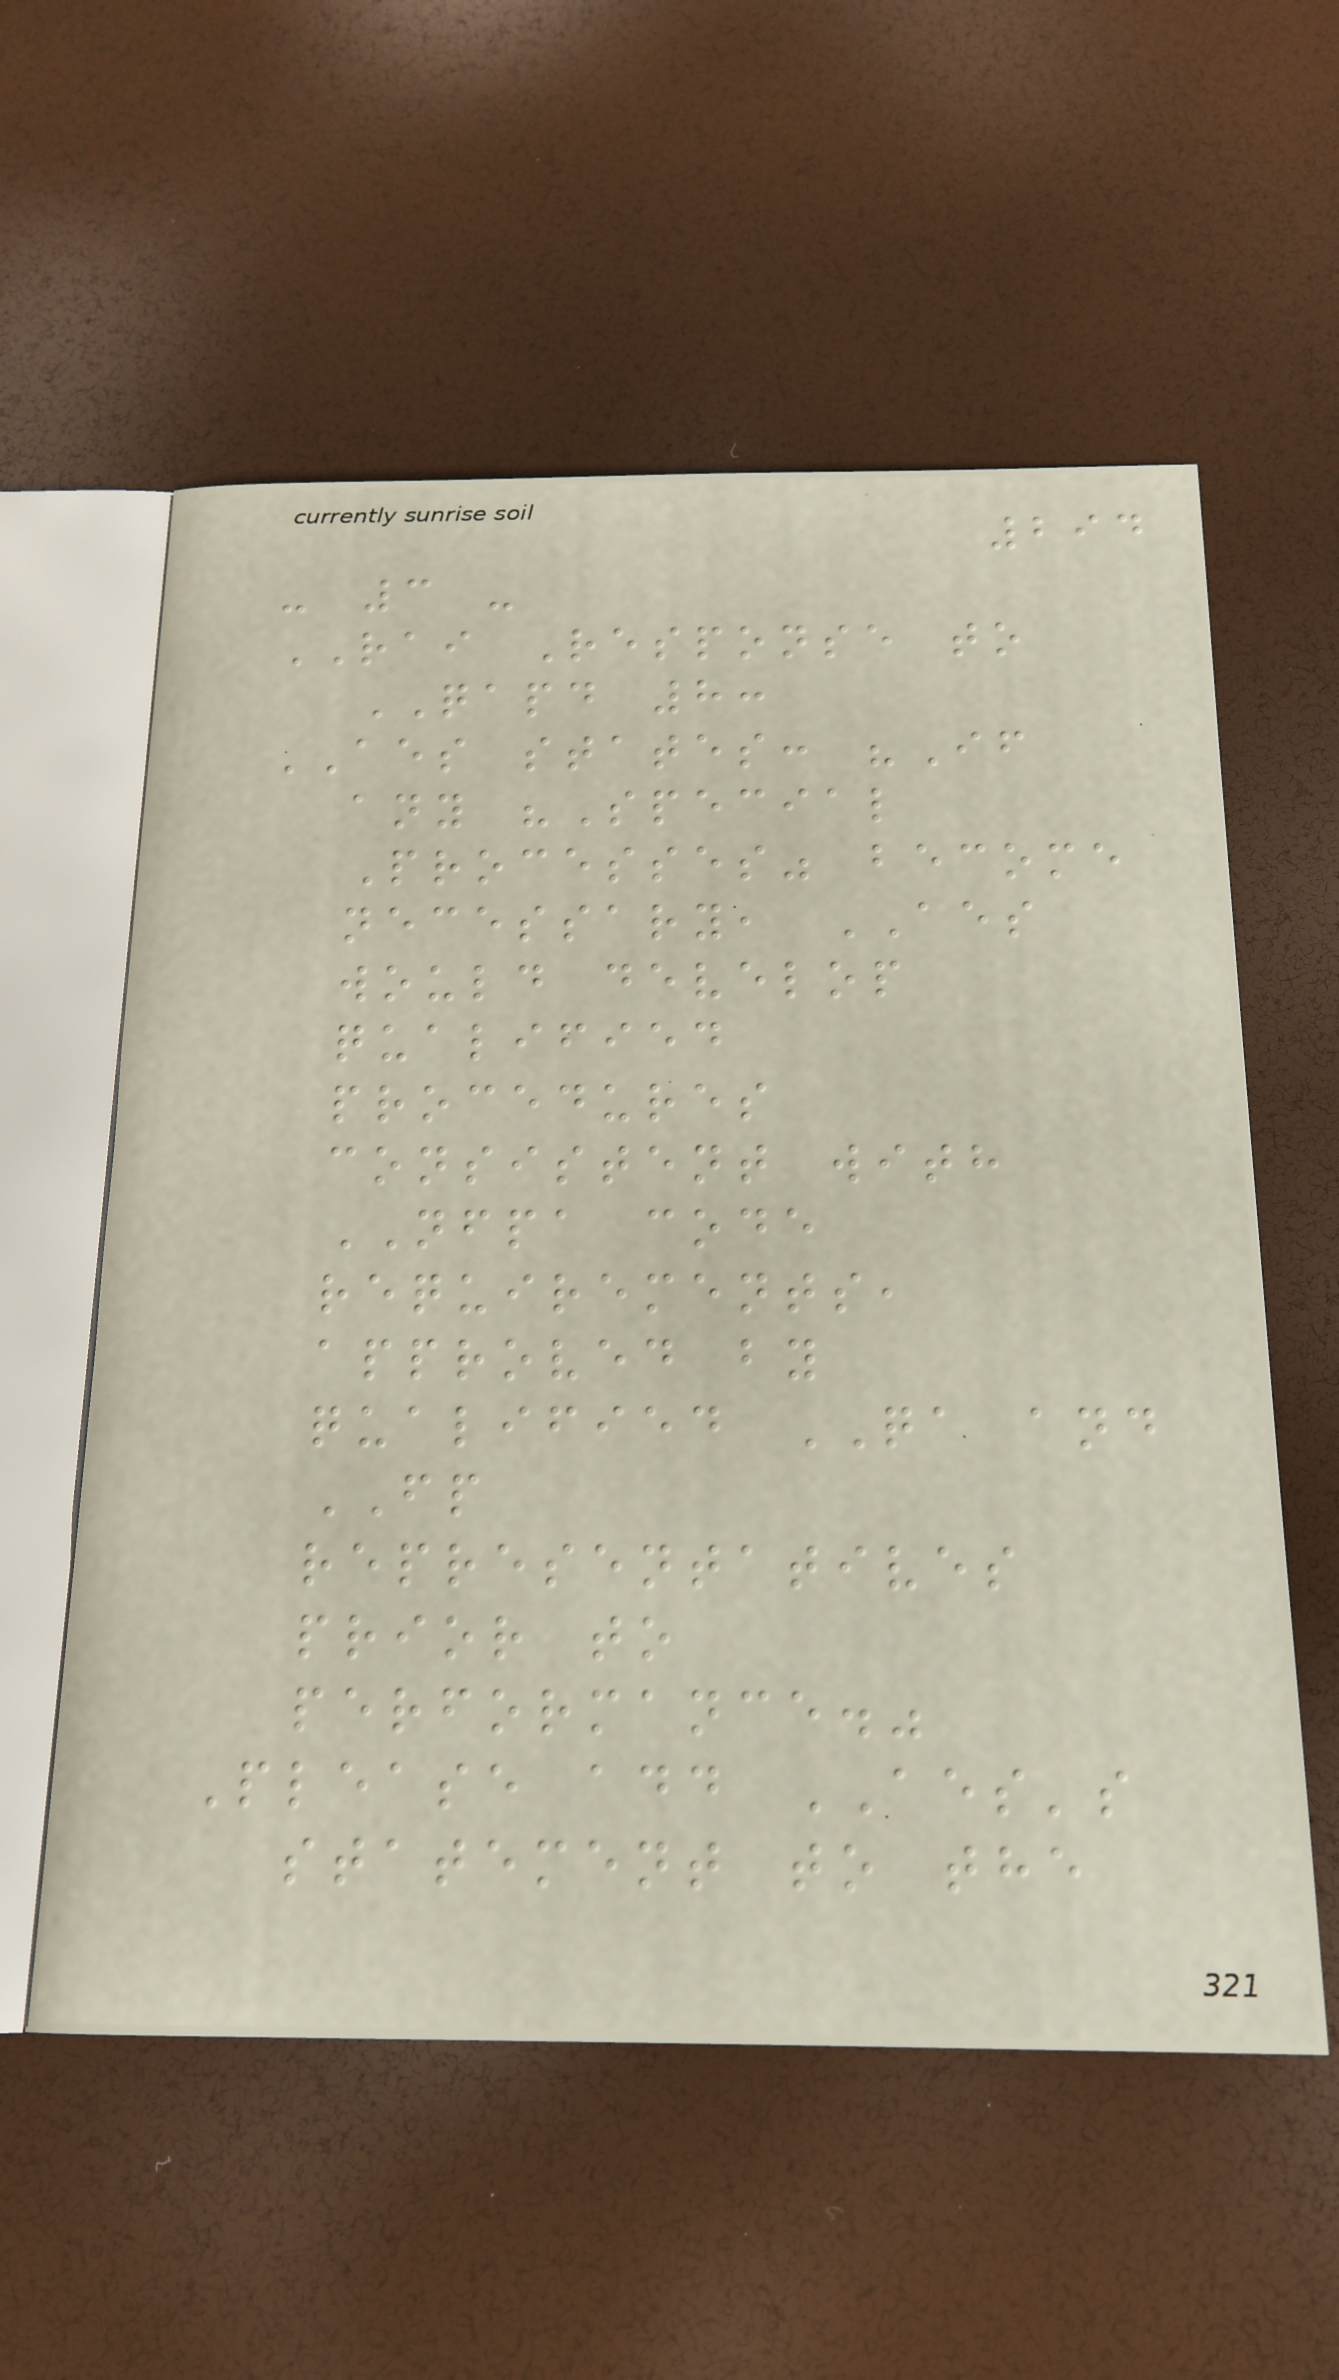294
- 3 -
RAI Response to
QAPD 8:
AES states: "If
any "Special
Processes" become
necessary, AES
would develop
qualified
procedures
consistent with
NFPA code
requirements,
approved by
qualified QA and
FP
representatives
prior to
performance."
Please add AES's
statement to the
